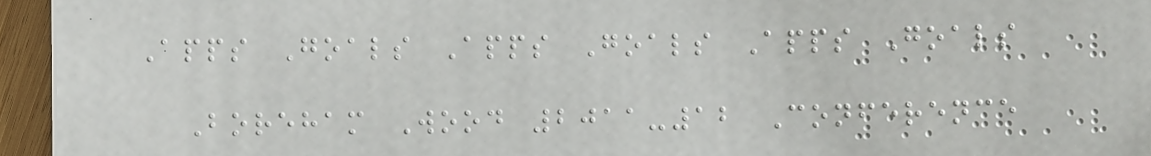Apps Goals Apps Goals Apps Goals
Boreham Wood 2011-12 Conference
